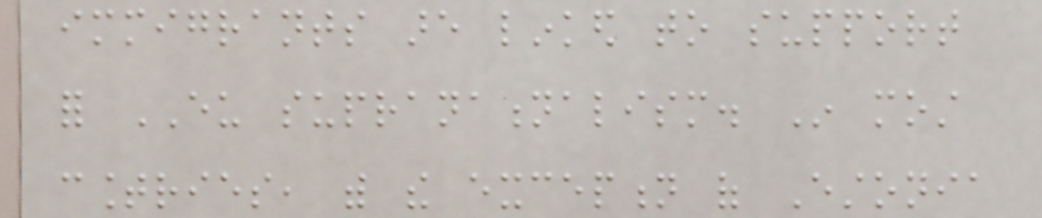immigrants are linked to support
for EU supranationalism. In most
countries, with the exception of Estonia
